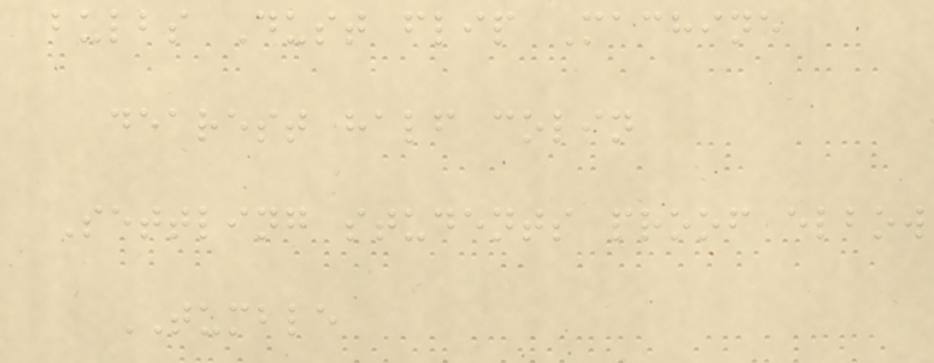bulbs Dust flip Machine
dearest half colin
Settling students proof elbow
TUMBLE
